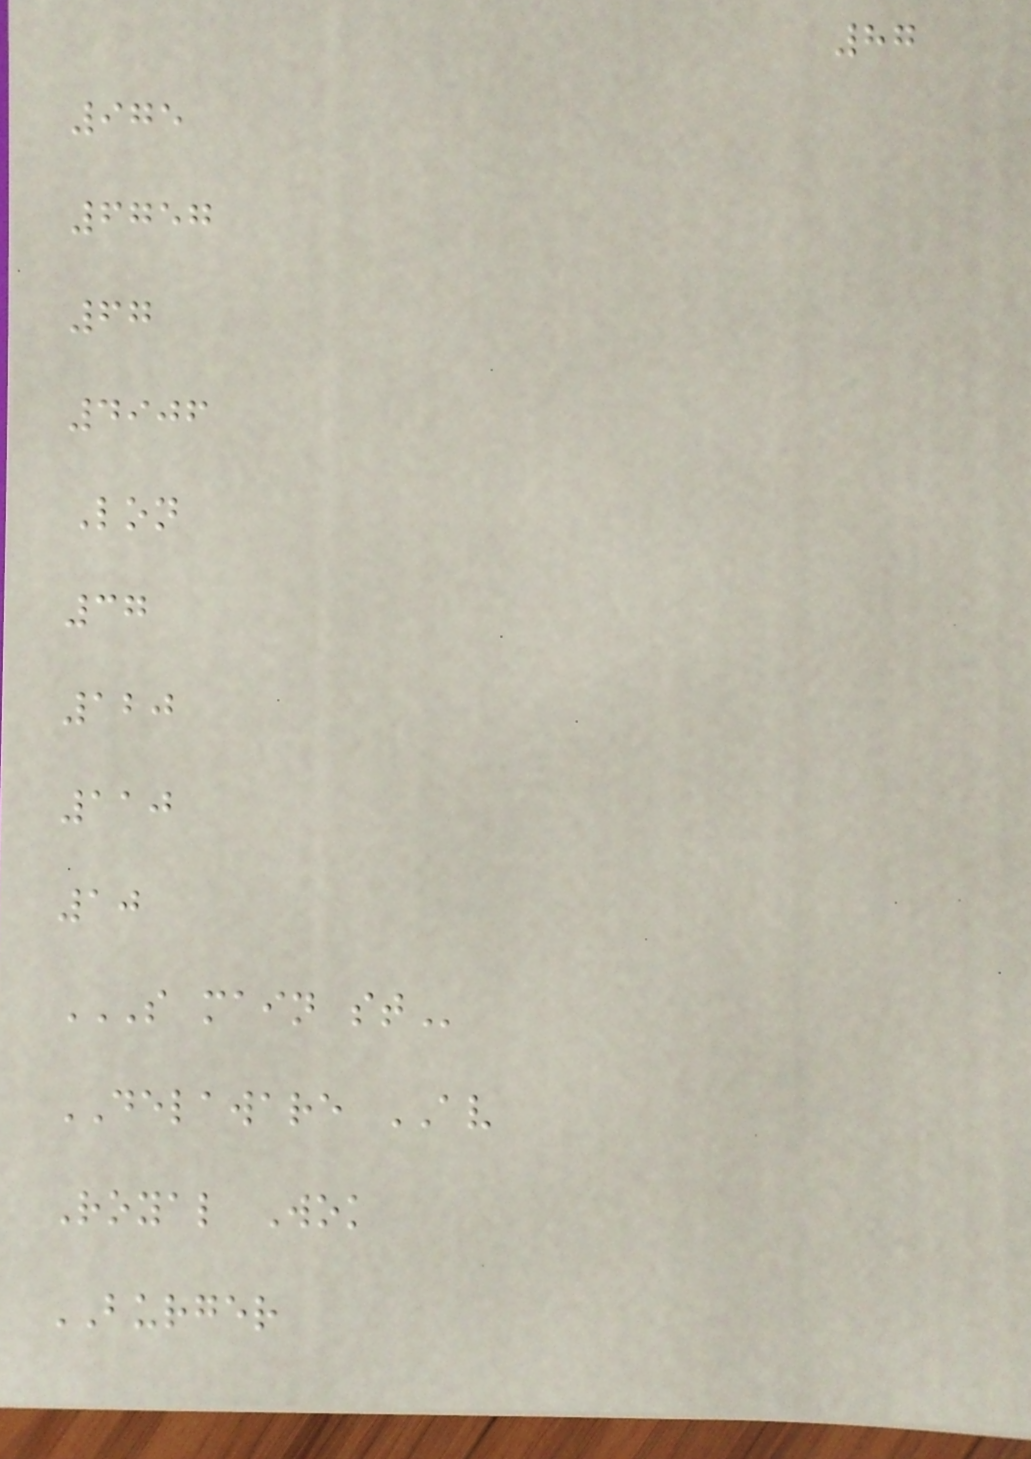87
975
6757
67
4906
Lon
37
120
110
10
S MAIN ST
DELAWARE AV
Royal Wok
BURGER
